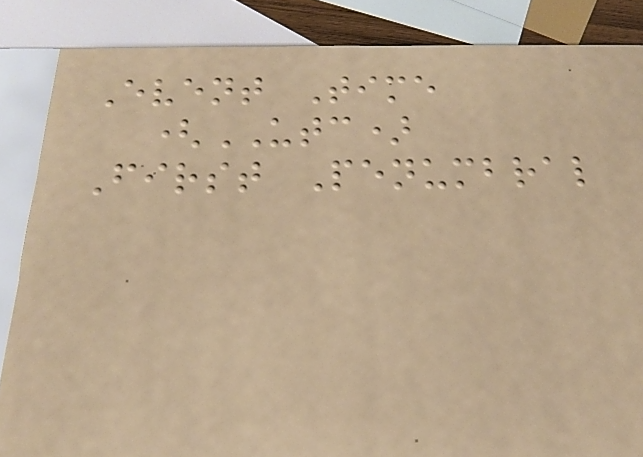Event Time
(UTC)
First Penumbral
